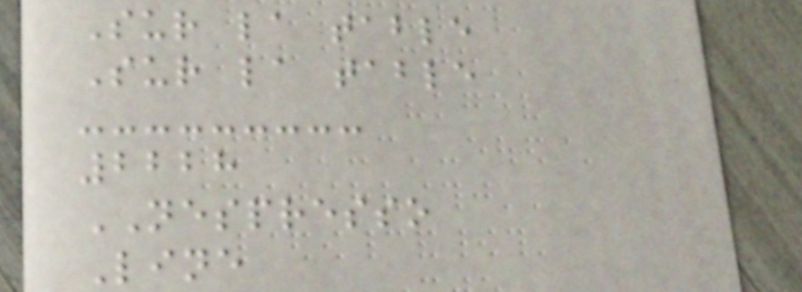Sur la table
Sur la table
2228
NESPRESSO
Line
